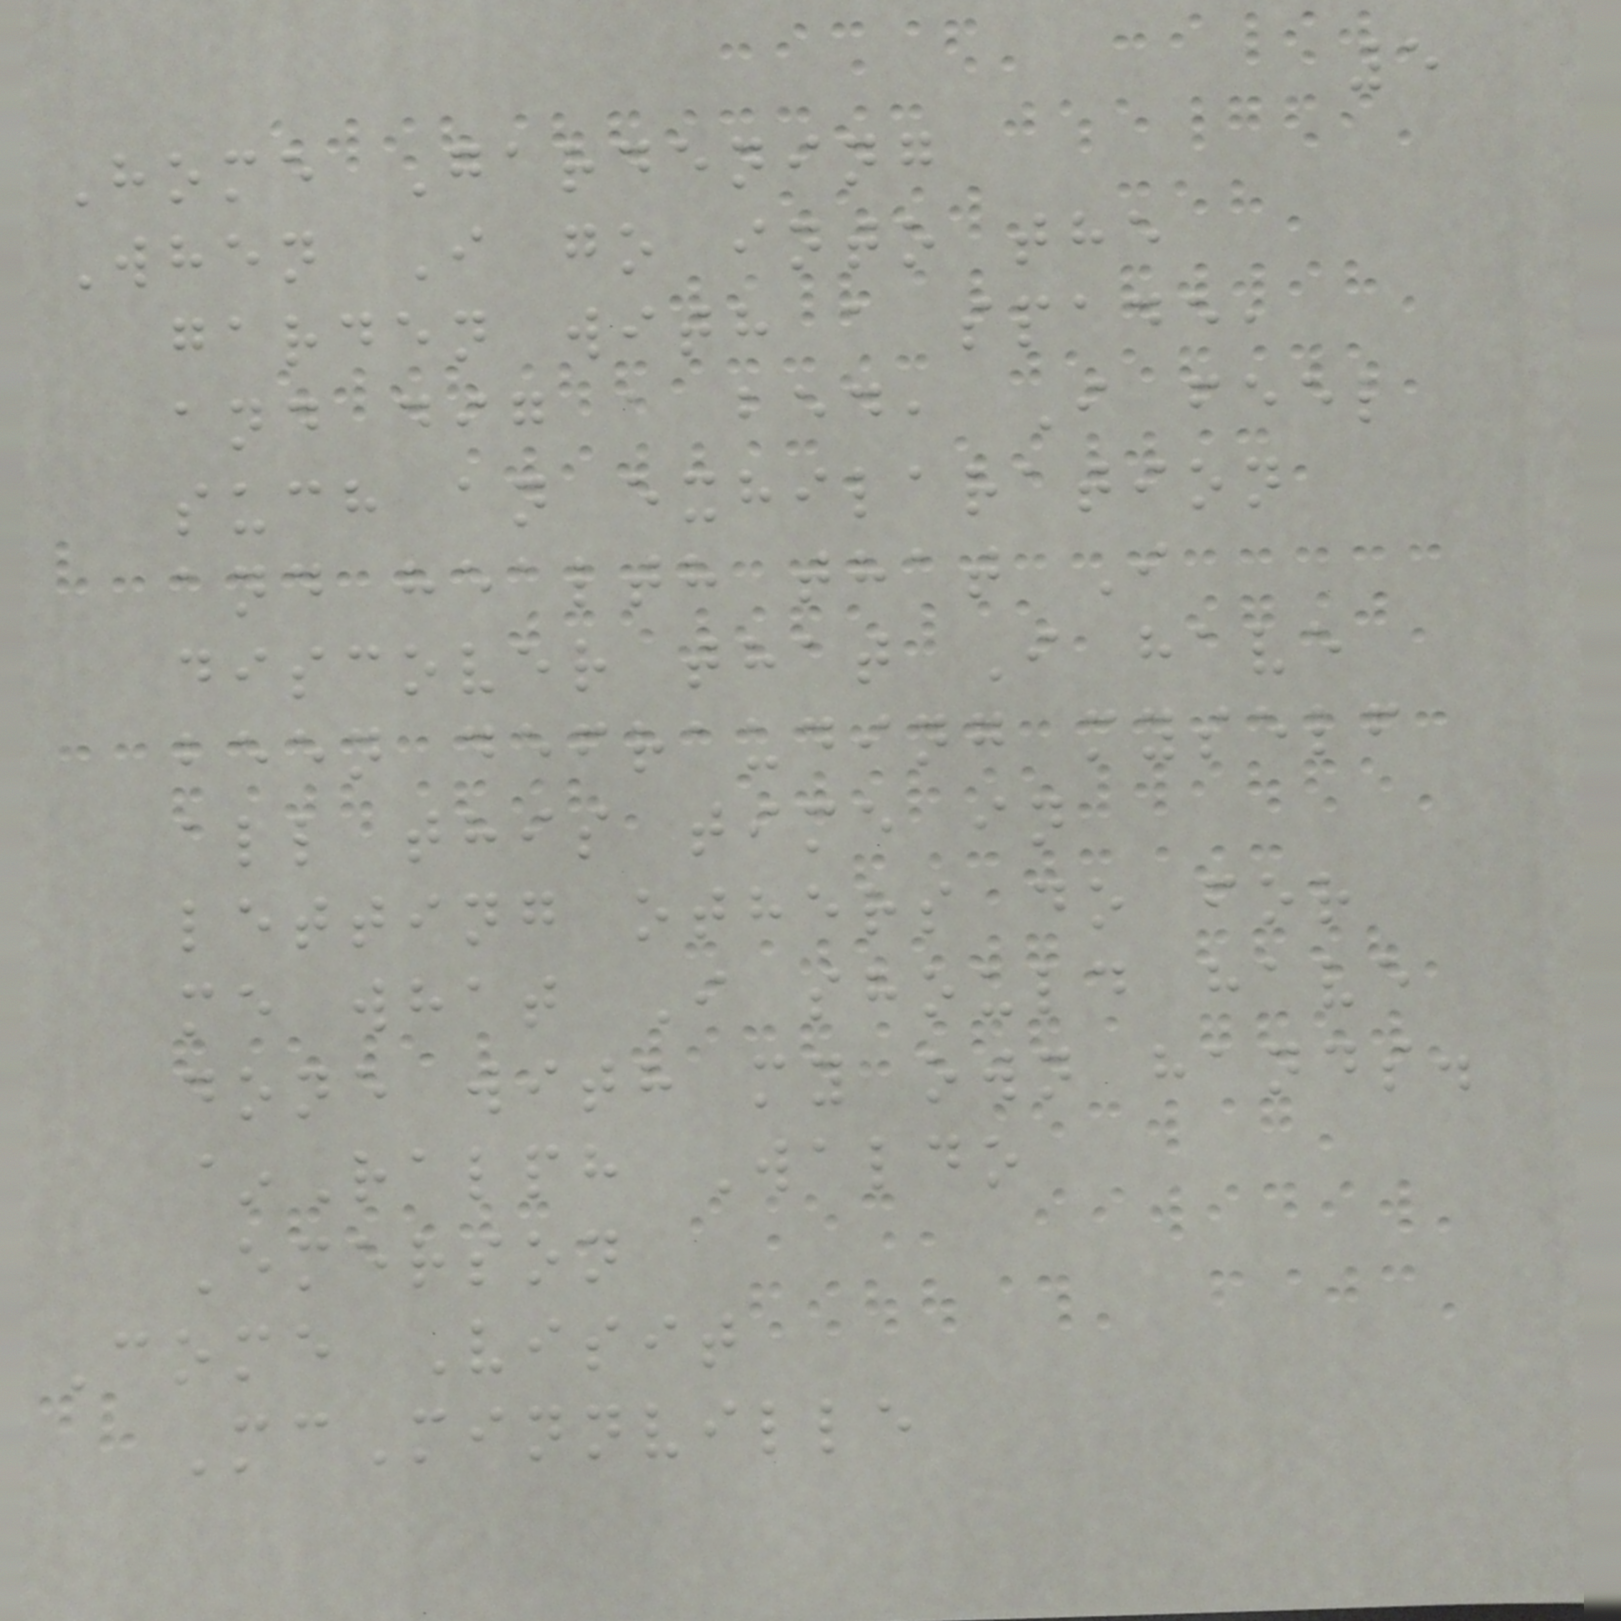5
Home Gardening
When I go into the
garden with a spade,
and dig a bed, I feel
such an exhilaration
and health that I
discover that I have
been defrauding myself
all this time in
letting others do for
me what I should have
done with my own hands.
~Ralph Waldo
Emerson
Come Visit
McMinnville
